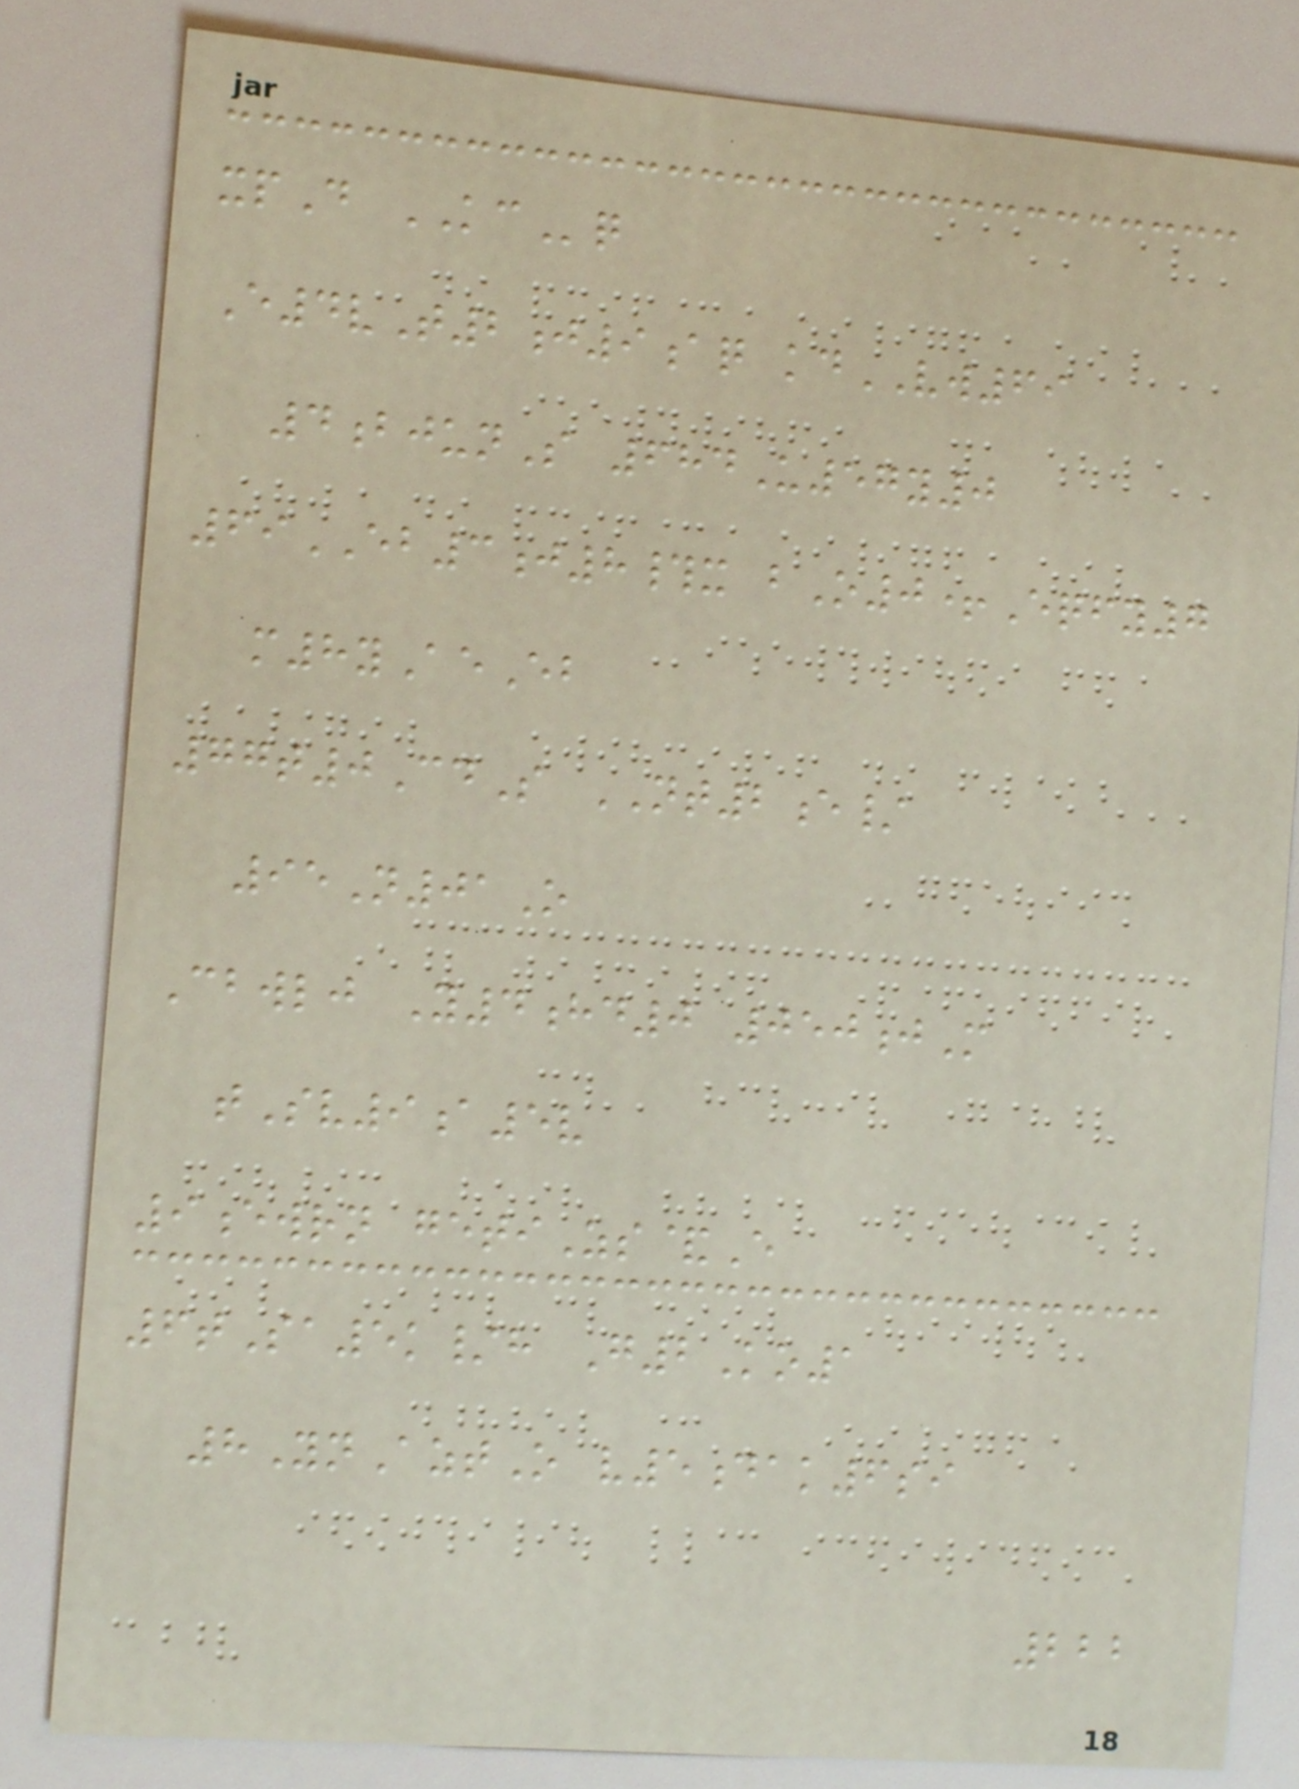xpD KCq
E4vT2j9aq kdVW69
4bjunS 684U57y0
69EB3j8#x bO0+Eqfy7
m8yAeEb
77t0CdS NT2e/
95N01O
Cbwlj Y4hd0 050jM
tSv9a5v
9ewrn getiZs&E
6tSa5k/h G2Ko1
8YnAztO v5dak6si
222
